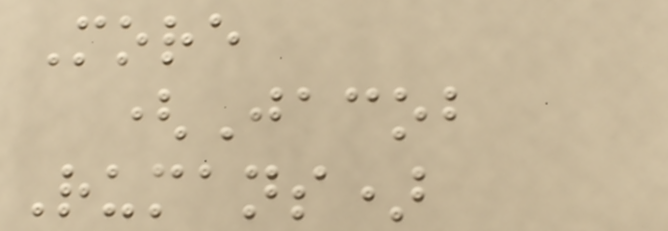More
(Jacob
Rumans)
